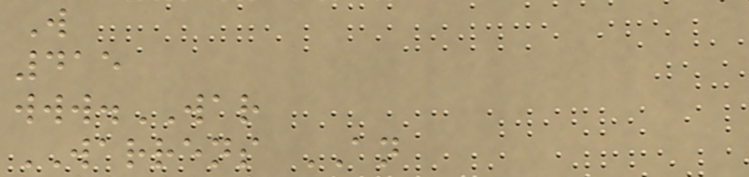W
415
www.WAR
WARRENS AN
